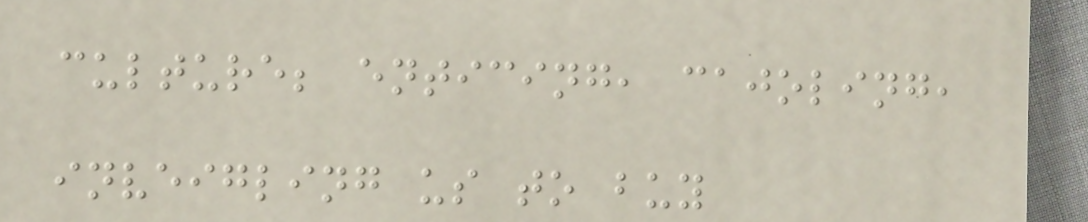culture; enticing, cajoling,
inveigling us to buy
